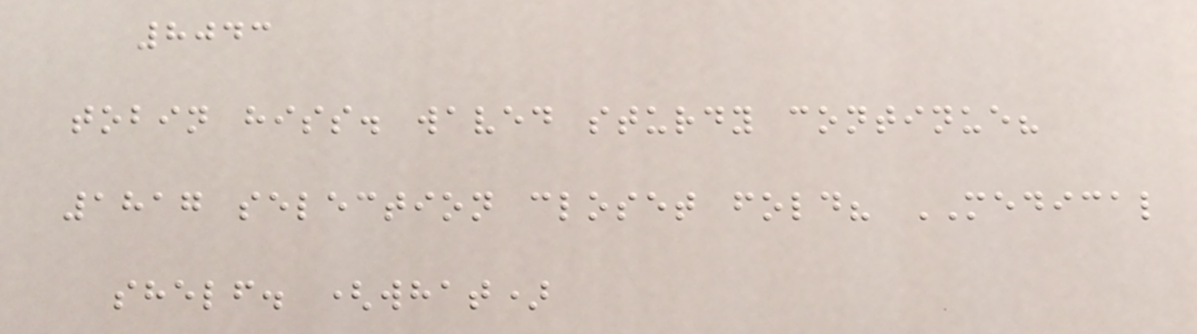8043
tobin hiss. waved sturdy continue?
1817 selection closet fold? MEDICAL
shelf. (what)
